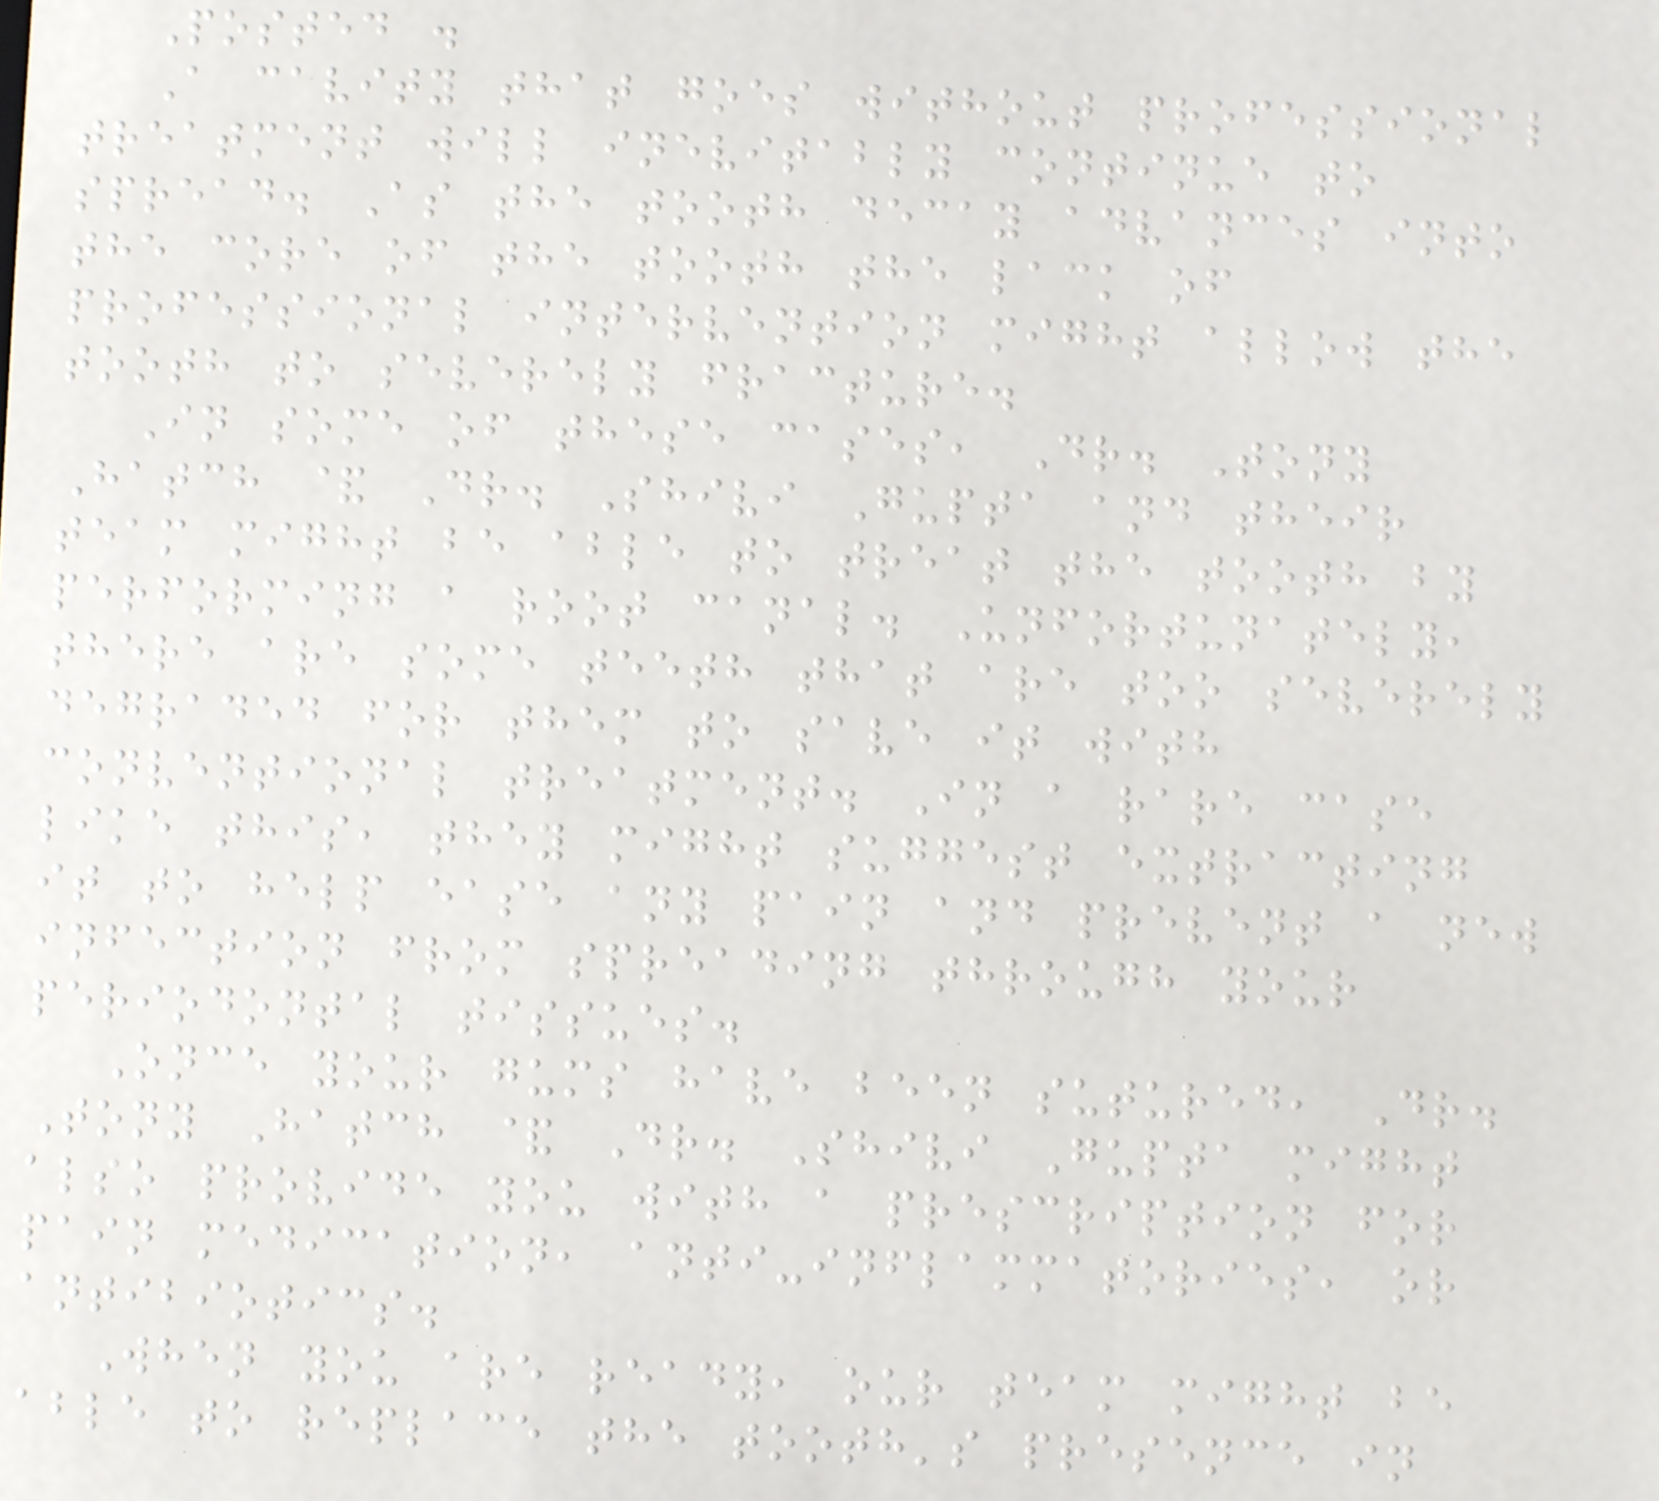Posted .
A cavity that goes without professional
treatment will inevitably continue to
spread. As the tooth decay advances into
the core of the tooth the lack of
professional intervention might allow the
tooth to severely fracture.
In some of these cases, Dr. Tony
Hatch & Dr. Shivi Gupta and their
team might be able to treat the tooth by
performing a root canal. Unfortunately,
there are some teeth that are too severely
degraded for them to save it with
conventional treatment. In a rare case
like this, they might suggest extracting
it to help ease any pain and prevent a new
infection from spreading through your
periodontal tissues.
Once your gums have been sutured, Dr.
Tony Hatch & Dr. Shivi Gupta might
also provide you with a prescription for
pain medication, anti-inflammatories, or
antibiotics.
When you are ready, our team might be
able to replace the tooth's presence in
